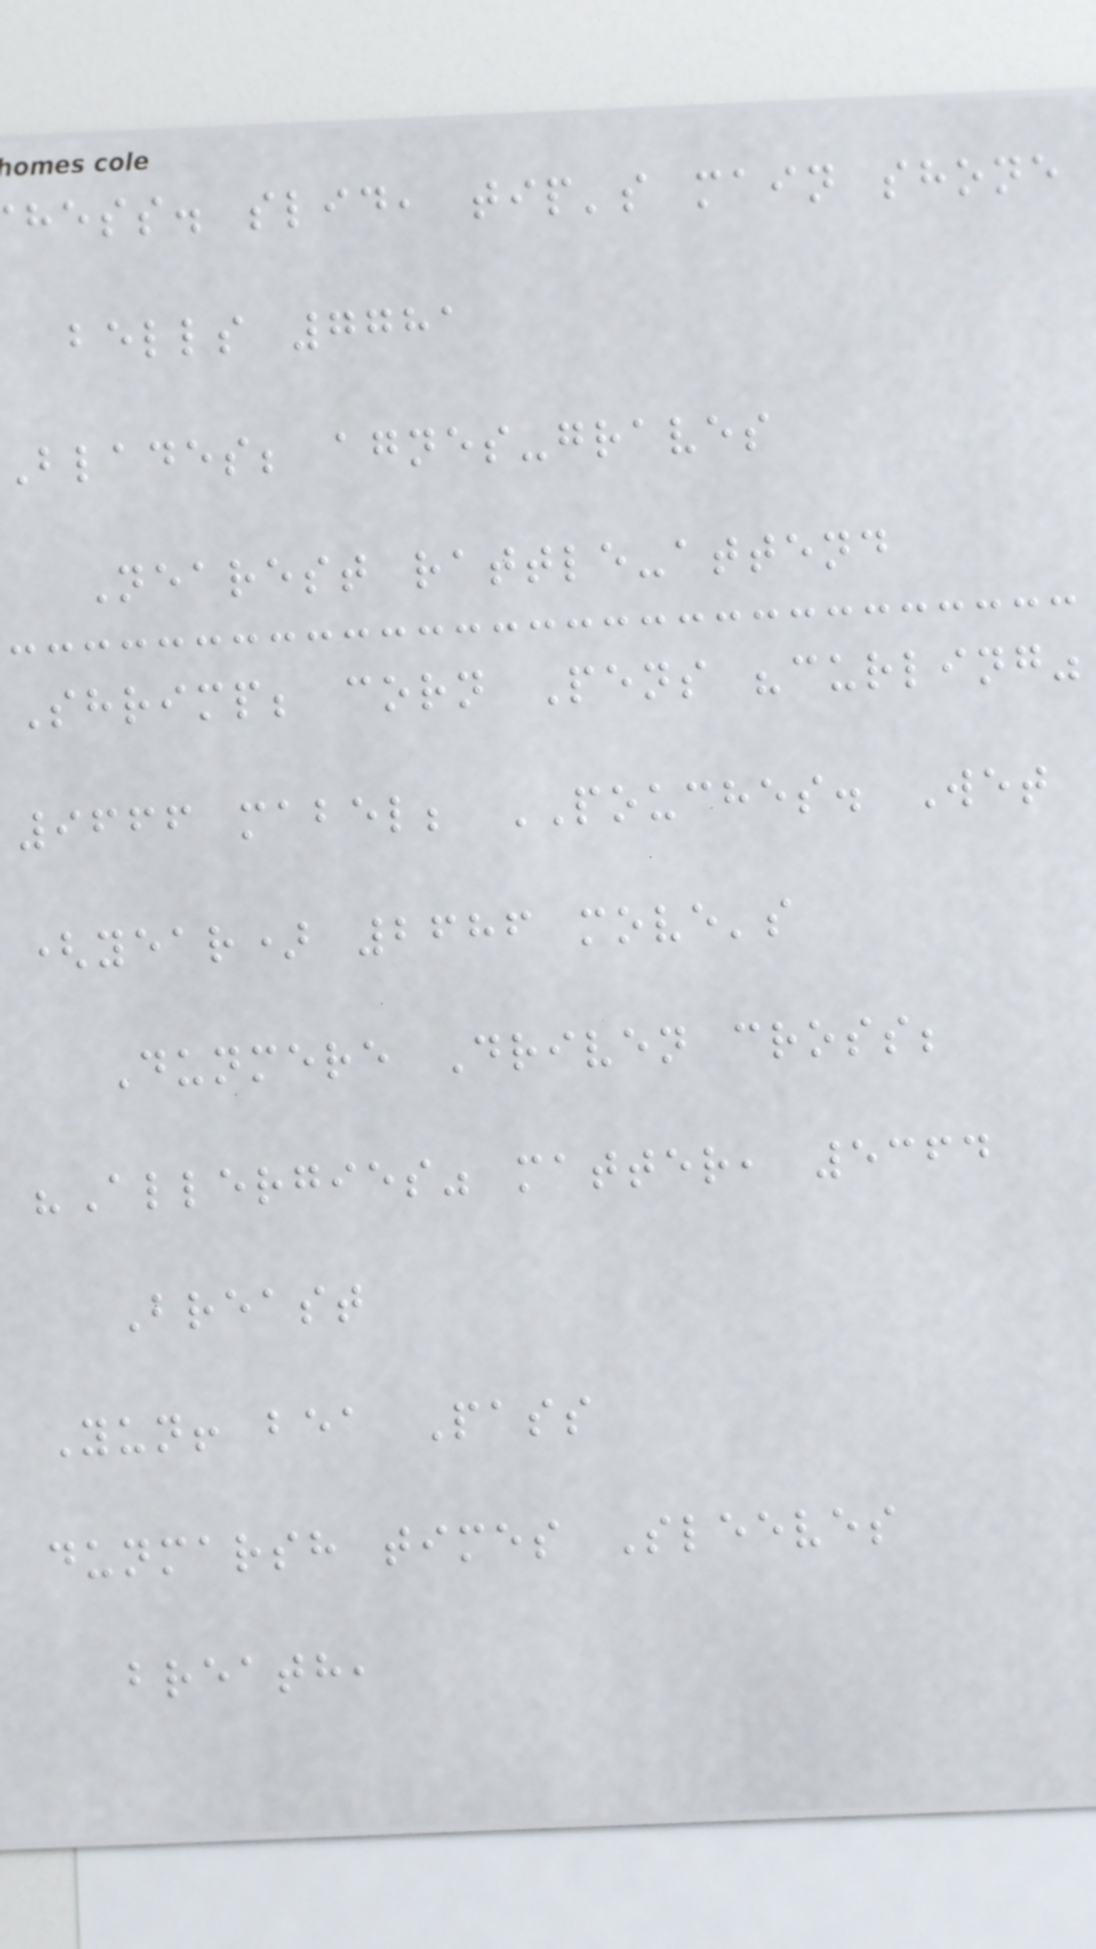hess. slid, tip's main shone
bells 7781
Blades; agnes-graves
Nearest rattle-attend
Shrimp; corn Pens "curling"
9666 mabel; POUCHES. Wet
(year) 2686 move's
Dunmere Driven cross;
"Allergies" matter, 5364
Breast
Yun! bea Pass
dunmarsh times Sleeves
breath,
